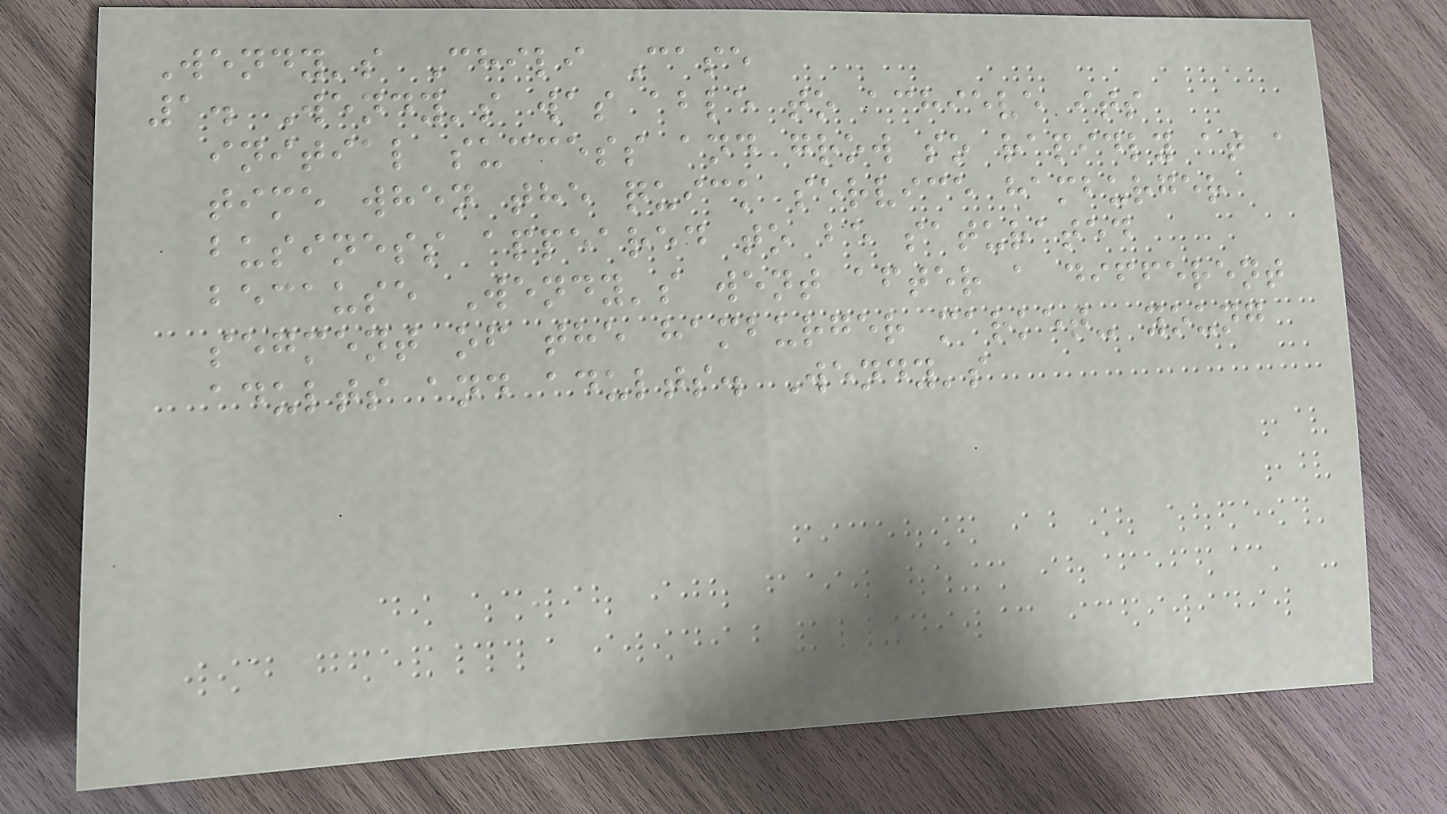Wendy's Chili Case
1. Wendy's was able to achieve its
initial success and grow so rapidly at a
time when the quick service hamburger
business appeared to be saturated
because Wendy's went after a different
segment of the hamburger market- young
adults and adults. Wendy's
